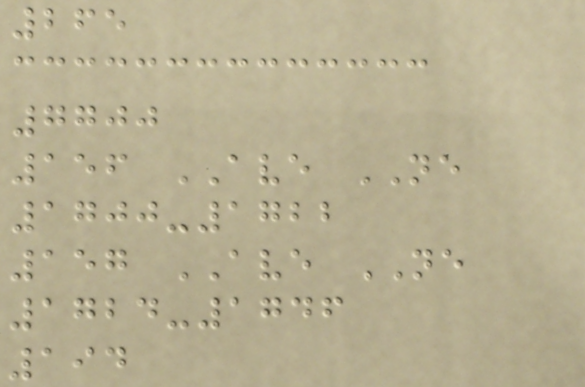265
7700
156 AVE NE
1700-1722
157 AVE NE
1724-1746
194
